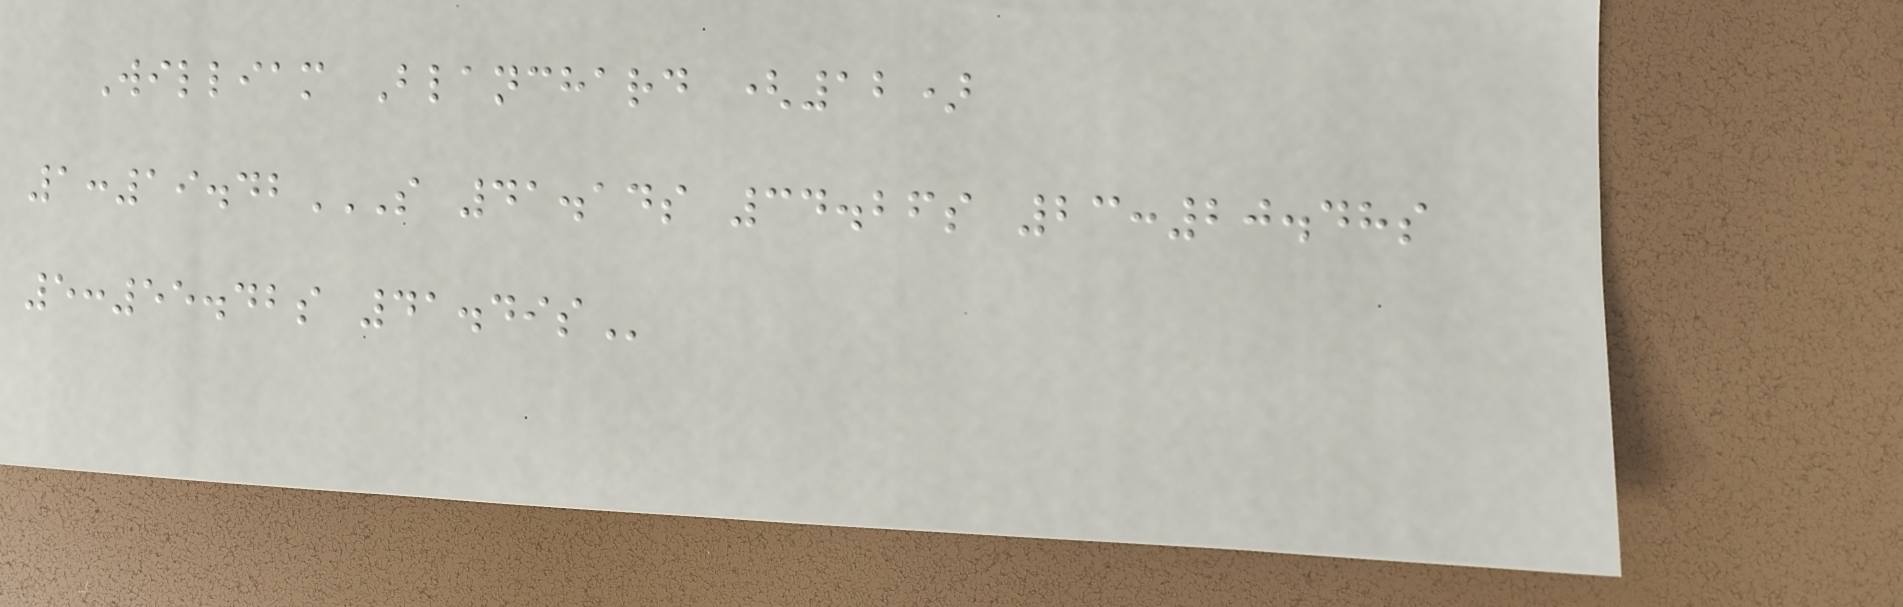William Blanchard (12)
1:19.42S 41.14S 34.26S 23:20.48S
5:55.42S 41.49S
